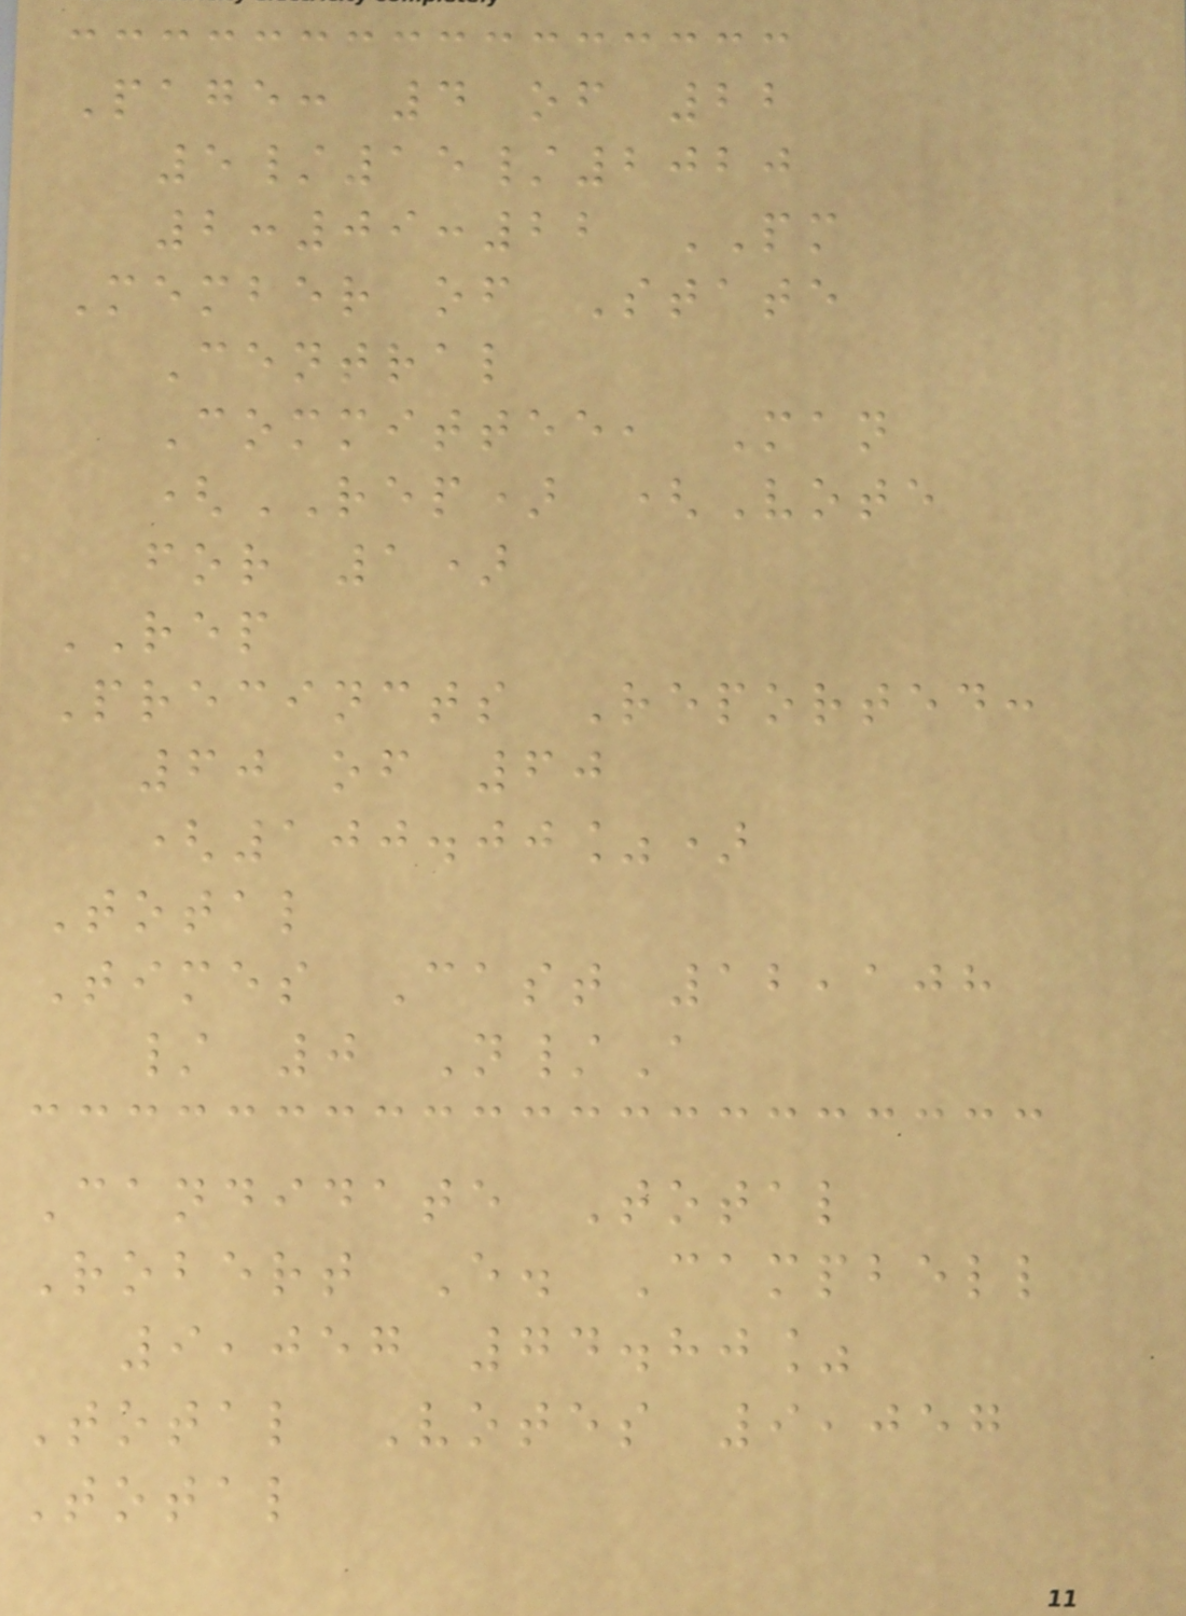Page: 4 of 22
5/15/2020
2:09:22 PM
Member of State
Central
Committee, Man
(REP) (Vote
for 1)
REP
Precincts Reported:
60 of 60
(100.00%)
Total
Times Cast 12,108
/ 0 N/A
Candidate Total
Robert E. Campbell
9,057 74.80%
Total Votes 9,057
Total
